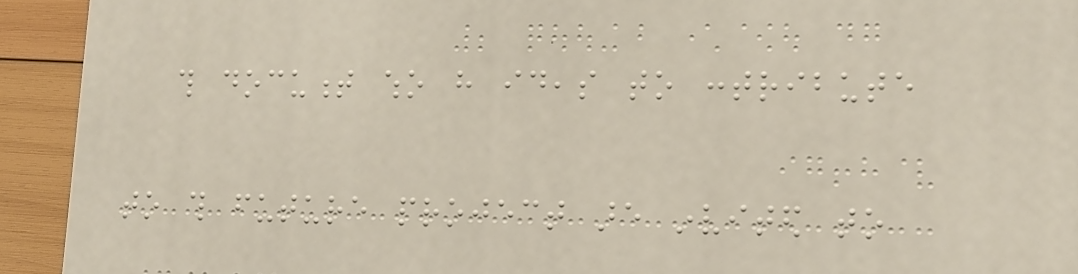this document who have ideas to contribute
to this future project are invited to
